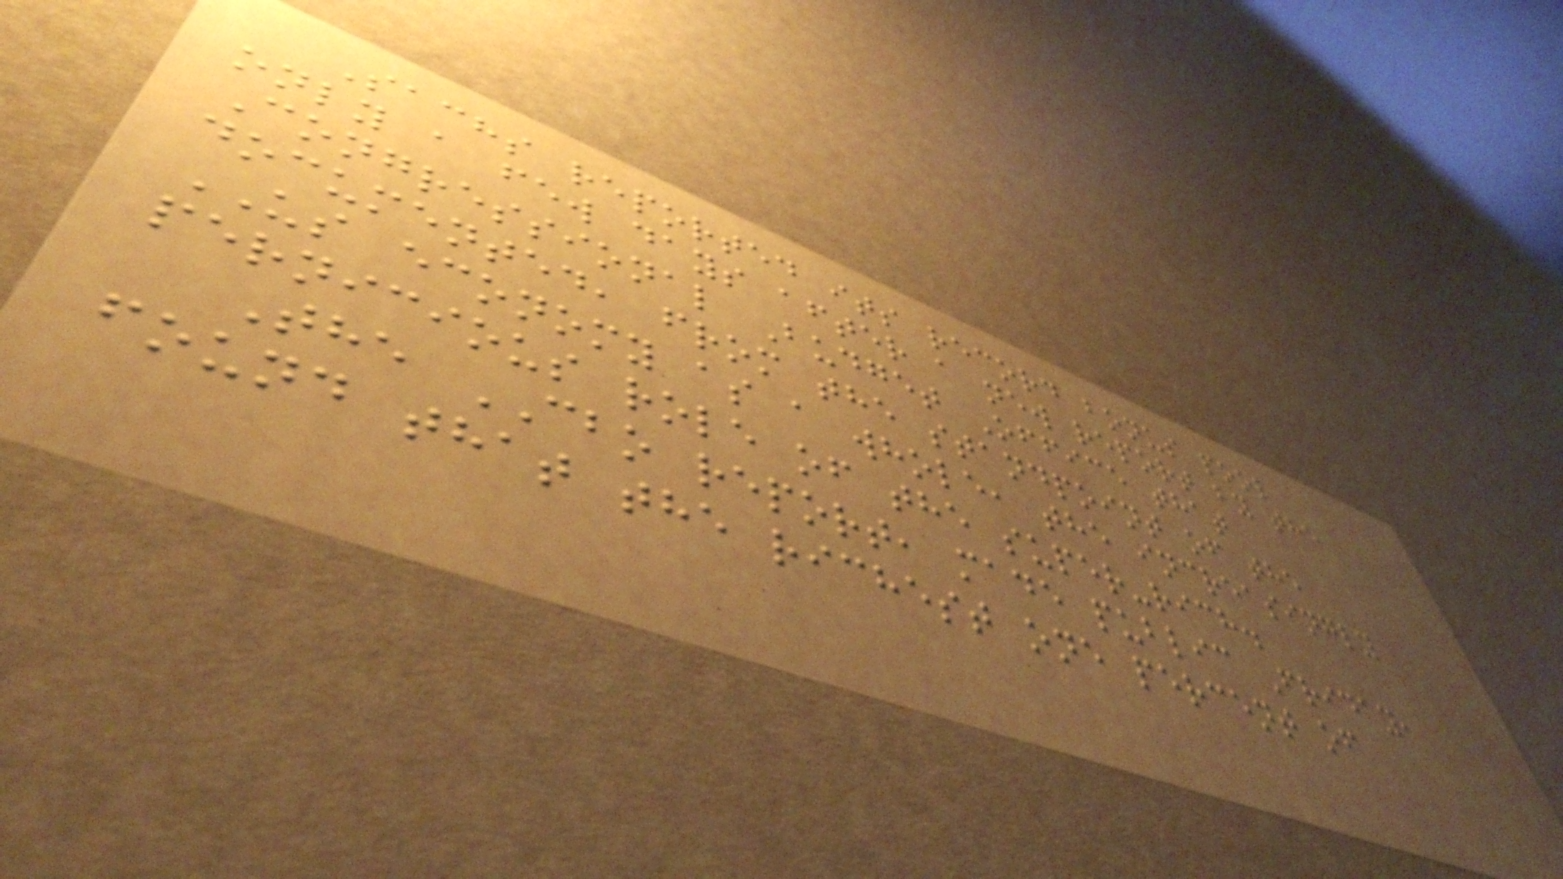Sachs reported its record bonus pool
only a few days after a new report by the
Congressional Budget Office that
documented, from the standpoint of the
US economy as a whole, the increasingly
pernicious role of the super-rich.
The CBO report, made public Friday,
found that the richest one percent of
